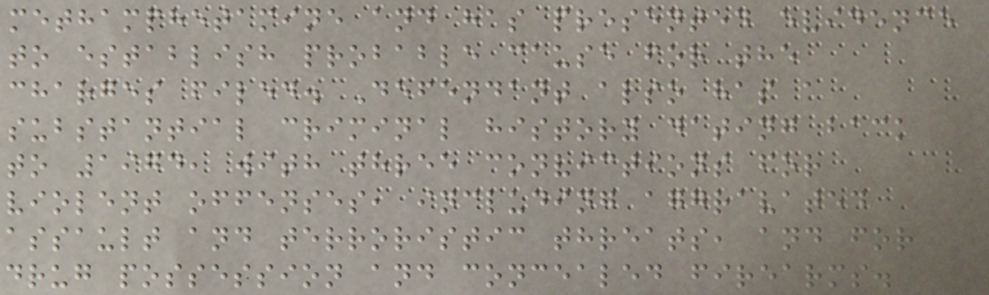methamphetamine and has presented evidence
to establish probable cause for the
charges filed. Defendant also has a
substantial criminal history dating back
to 1974, with three convictions for
violent offenses, including aggravated
assault and terroristic threats, and for
drug possession and concealed firearms.
